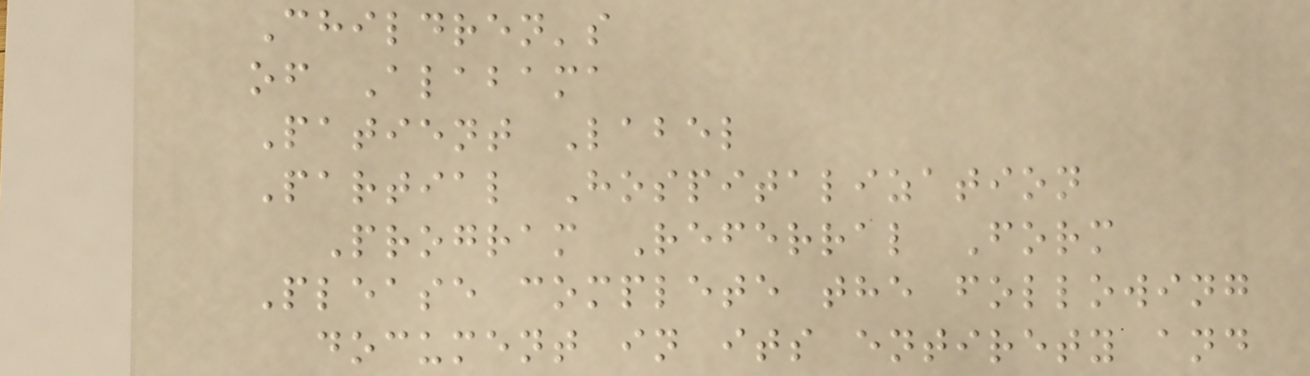Children's
of Alabama
Patient Label
Partial Hospitalization
Program Referral Form
Please complete the following
document in its entirety and
